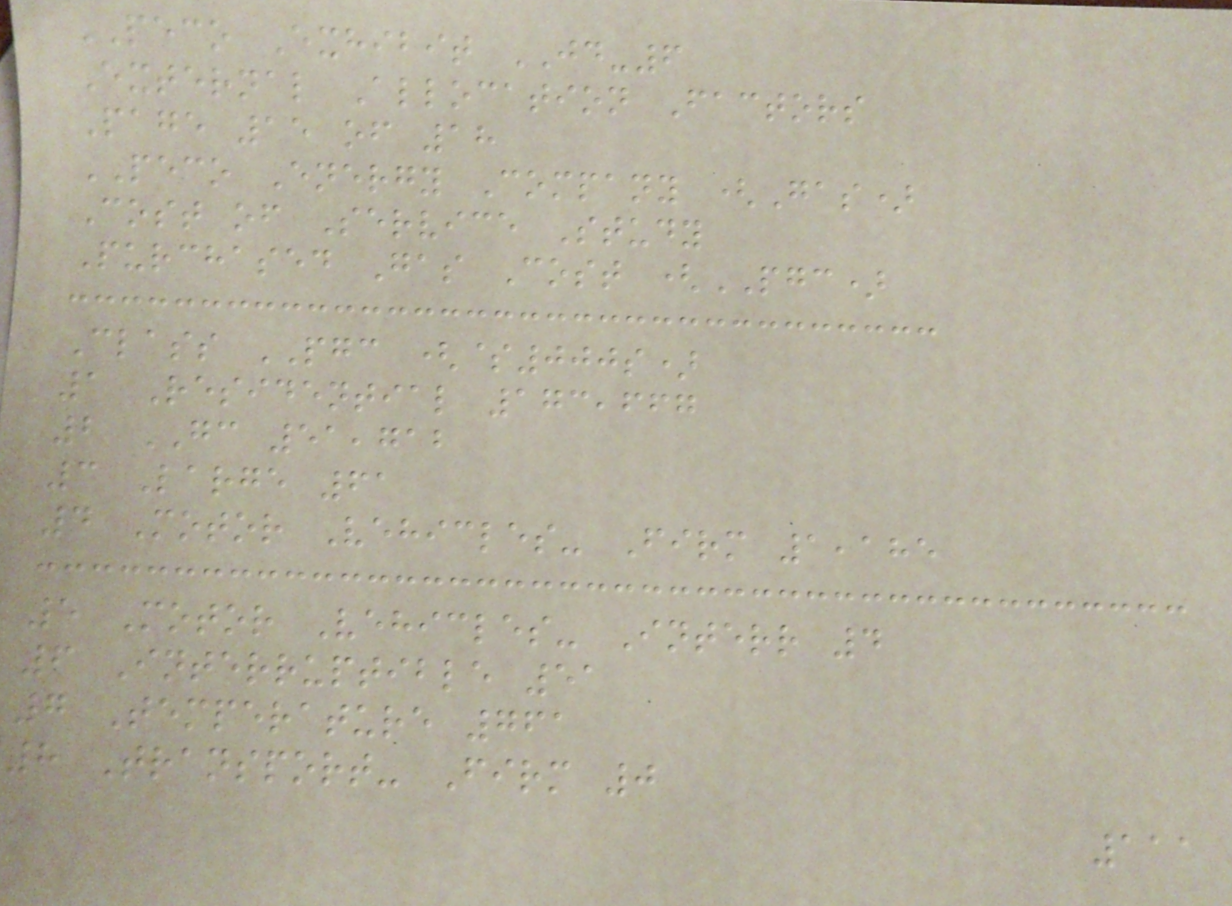PECO Exhibit JD-6
External Allocation Factors
Page 15 of 18
PECO Energy Company (Gas)
Cost of Service Study
Purchased Gas Cost (PGC)
Class PGC ($000s)
1 Residential 173,667
2 GC 51,712
3 Large 61
4 Motor Vehicles- Firm 1,185
5 Motor Vehicles- Interr 4
6 Interruptible 51
7 Temperature 761
8 Transport- Firm 0
111
